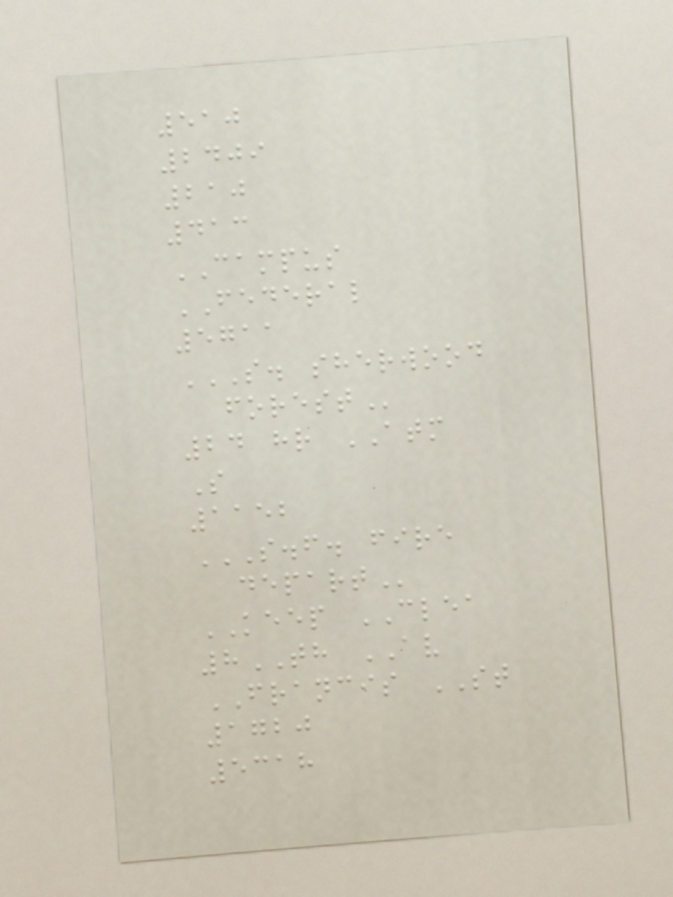510
2409
210
413
CAMPUS
FEDERAL
5711
S. SHERWOOD
FOREST
24 hr ATM
S
1152
S.F. FIRE
DEPART
KEEP CLEA
8TH AV
FRANCIS ST
1720
5318
